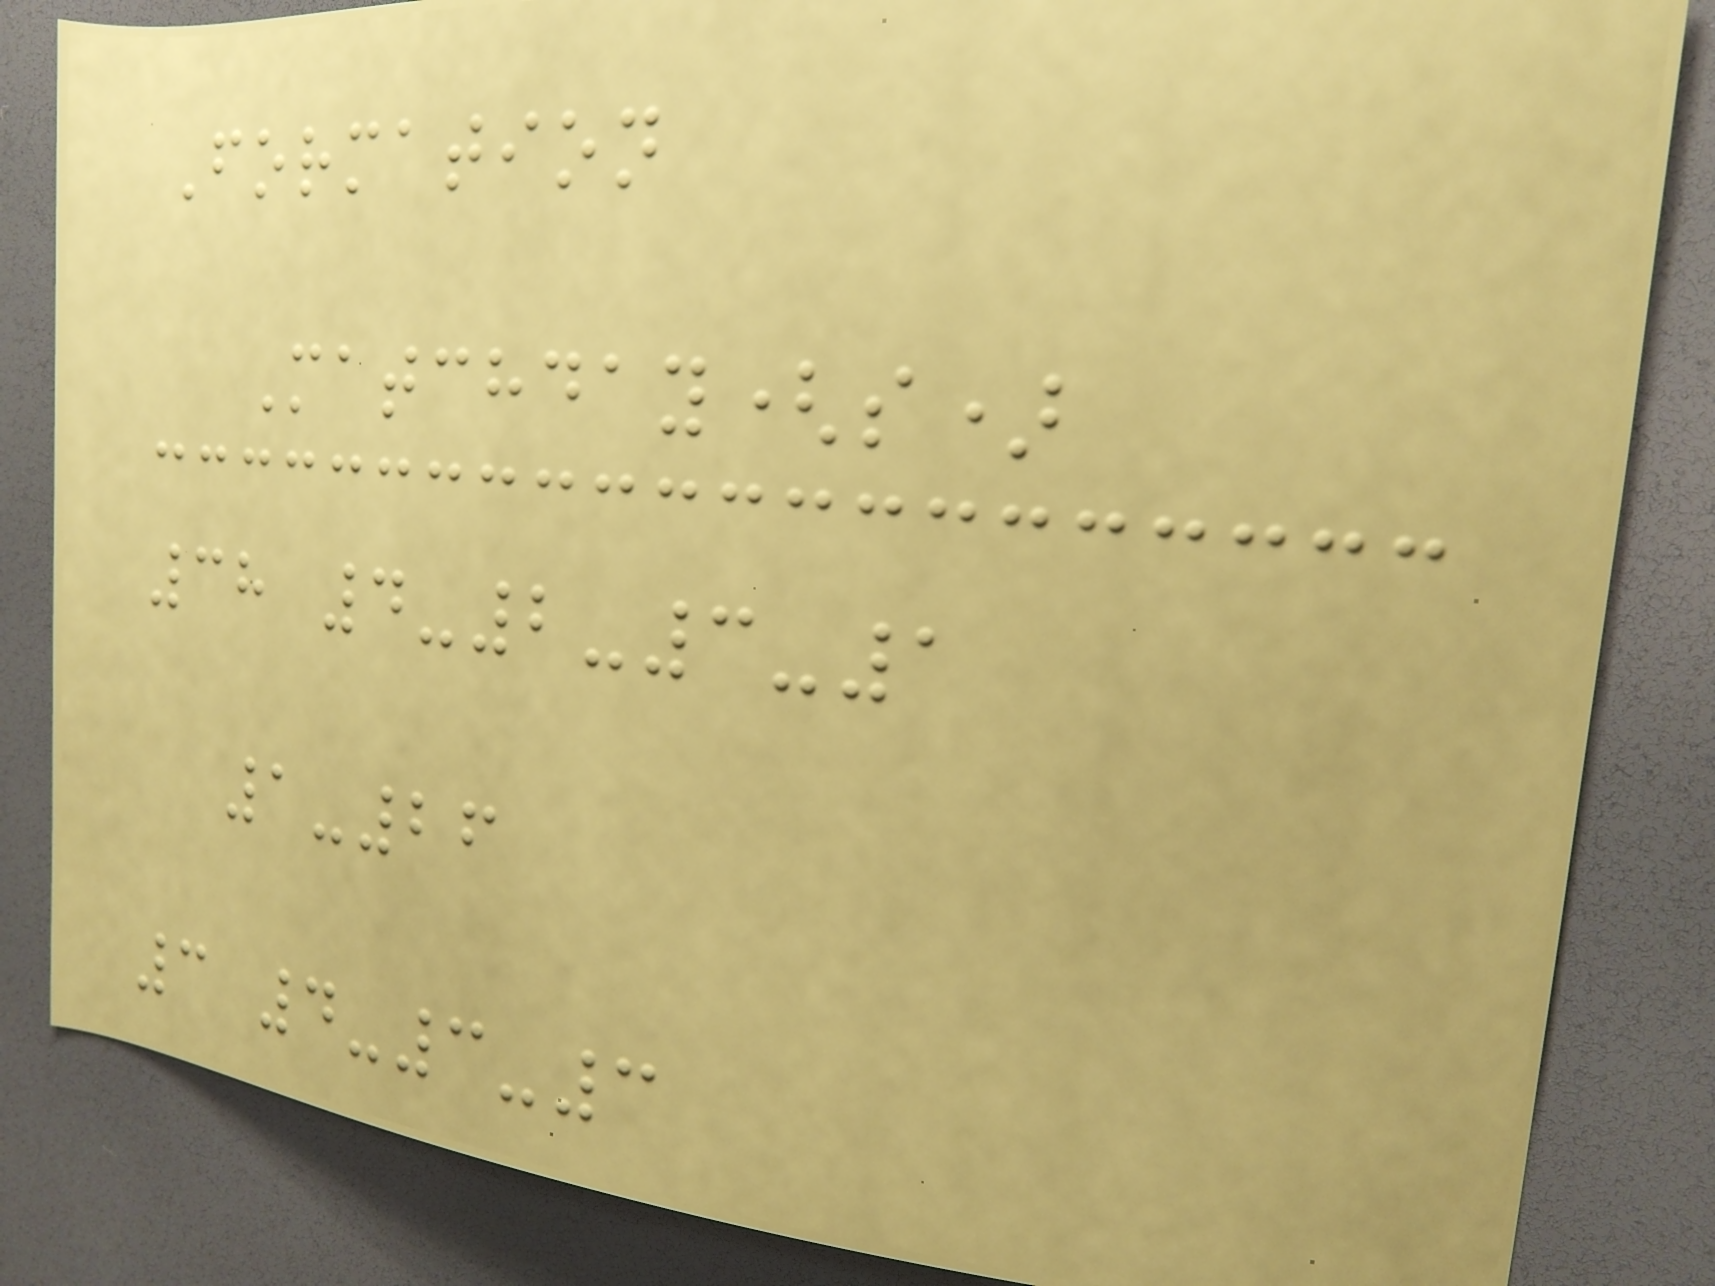Formation
Matchday(s)
38 4-2-3-1
1-26
3 4-3-3
